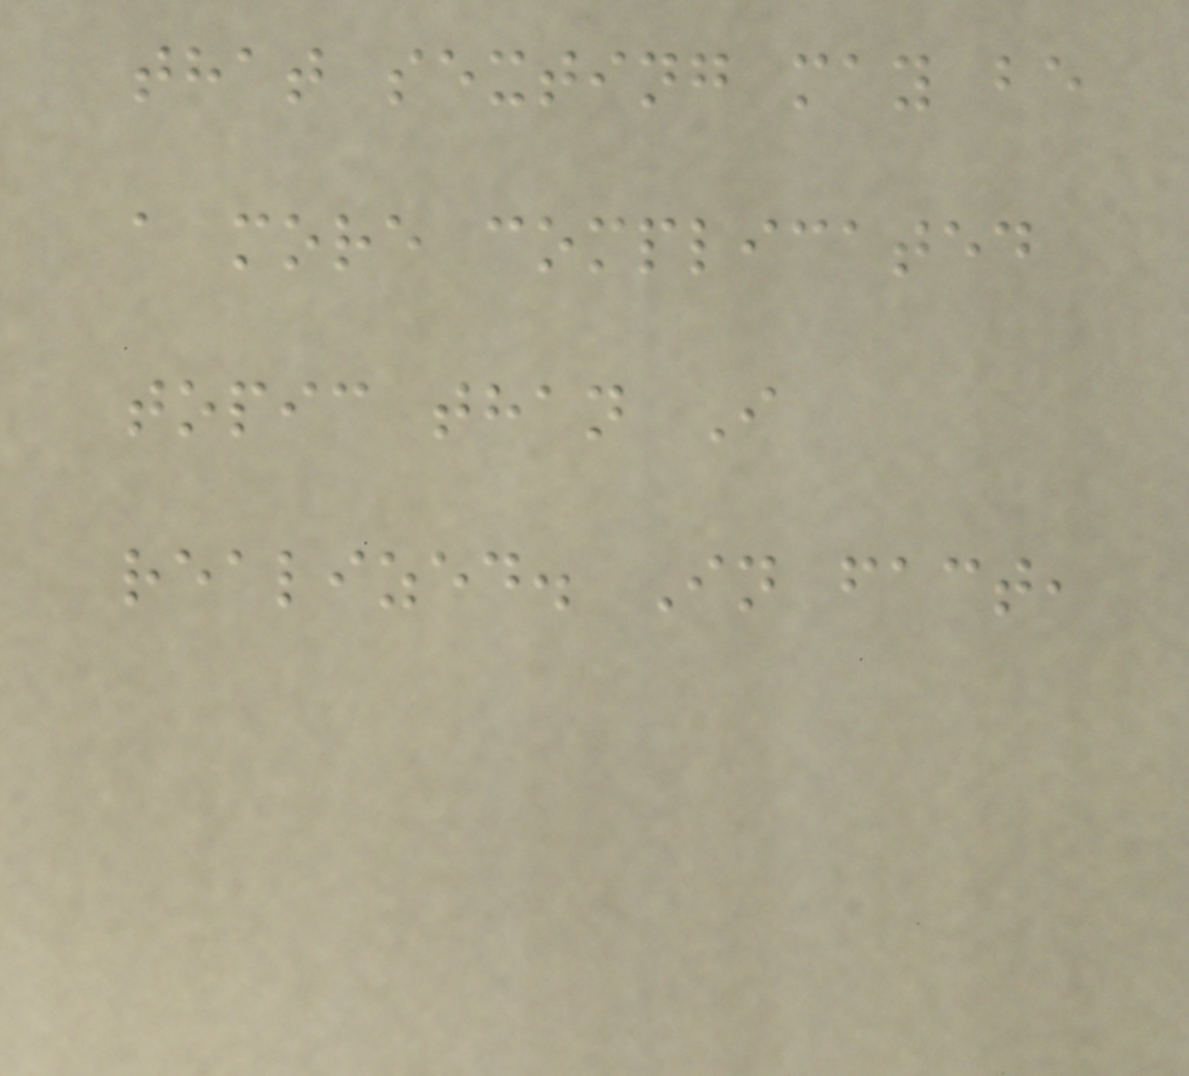that sexting may be
a more complicated
topic than I
realized. In fact,
